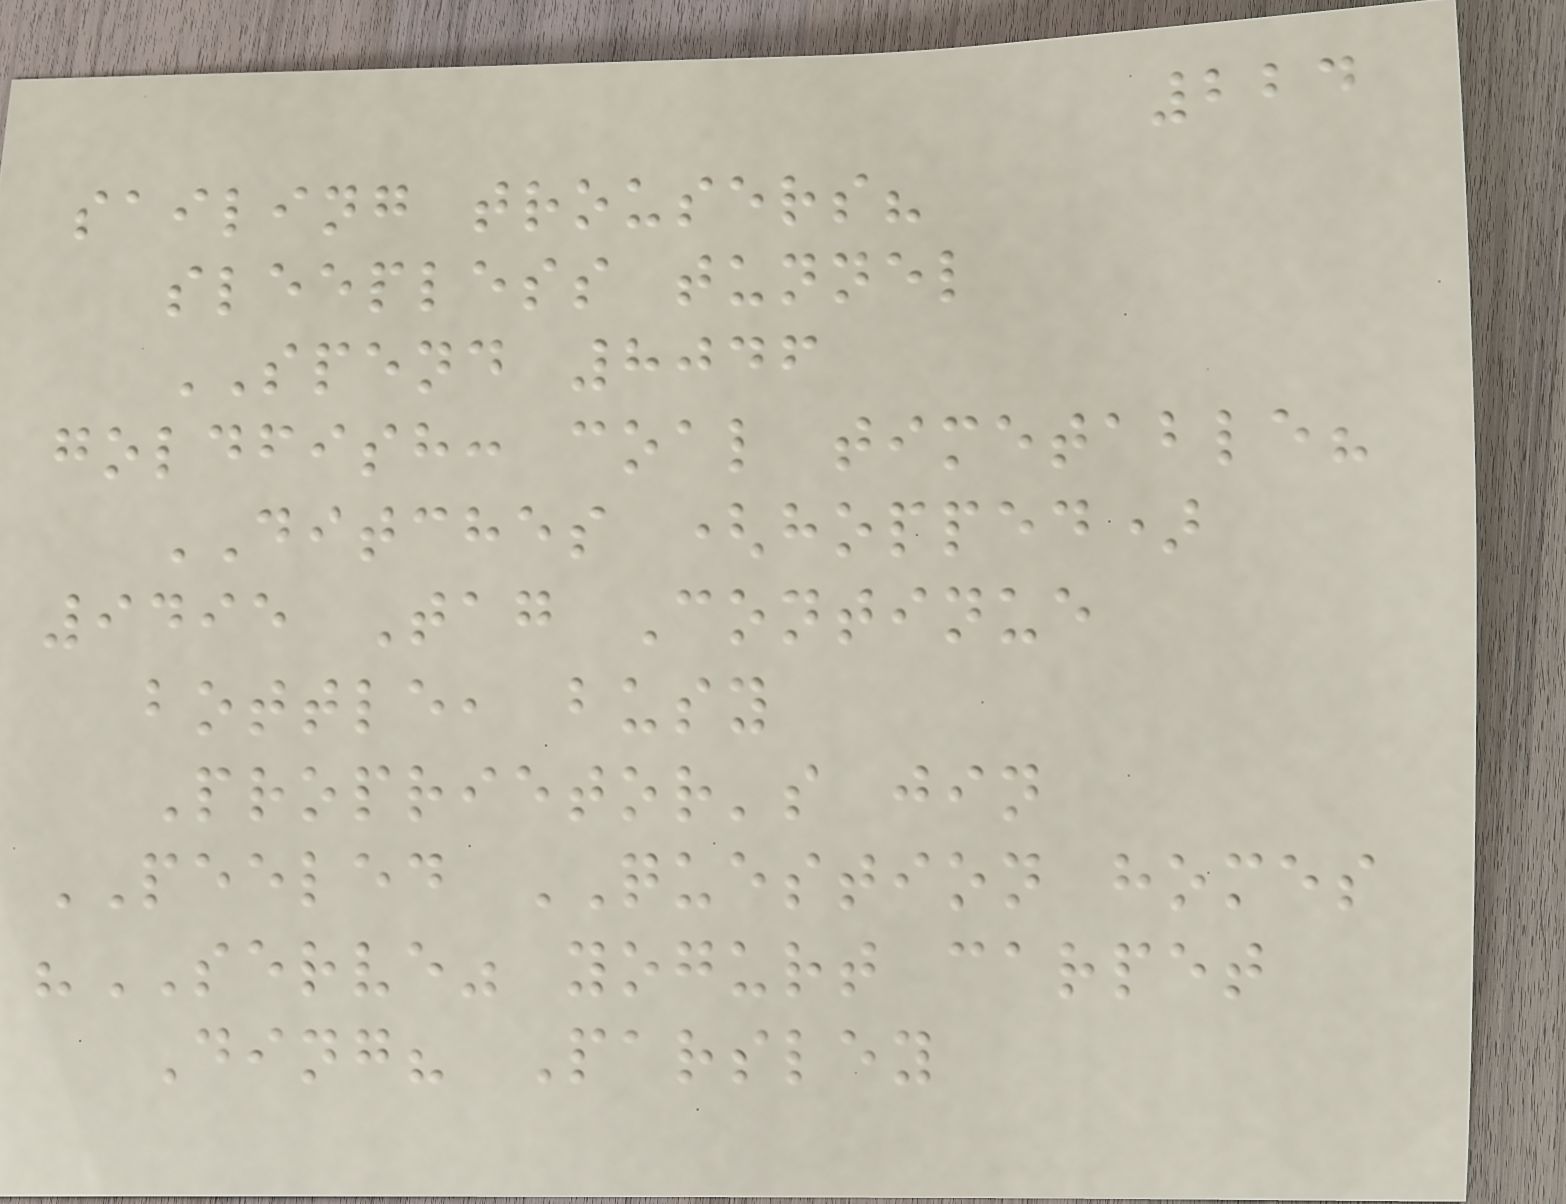224
sailing trousers?
sleepless tunnel
SPEND 8046
goldfish: coal timetable?
DITCHES (hopped)
9495 Tag Continue
bottle, busy
Proprietor's jin
PEELED QUESTION homes
"SERVE" yogurt carpet
Ding? Parsley
